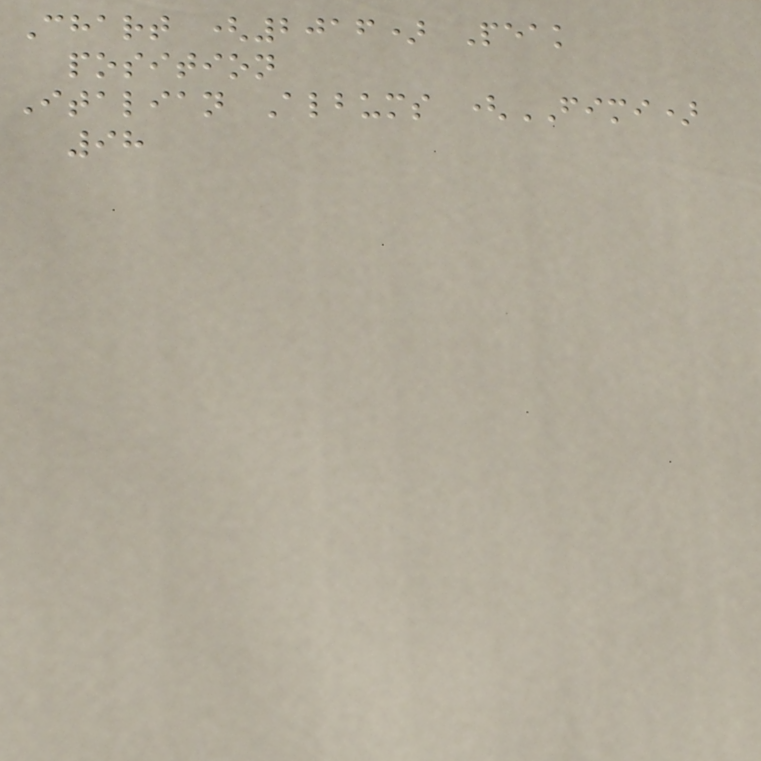Chart (2016) Peak
position
Italian Albums (FIMI)
98
